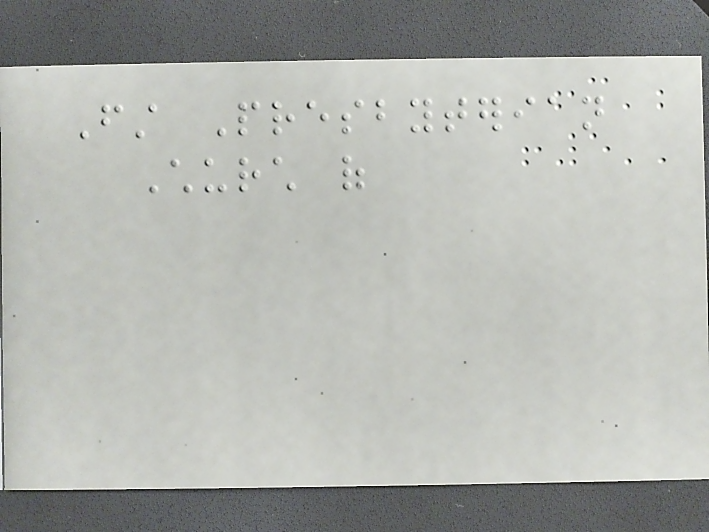First Presbyterian
Church of
